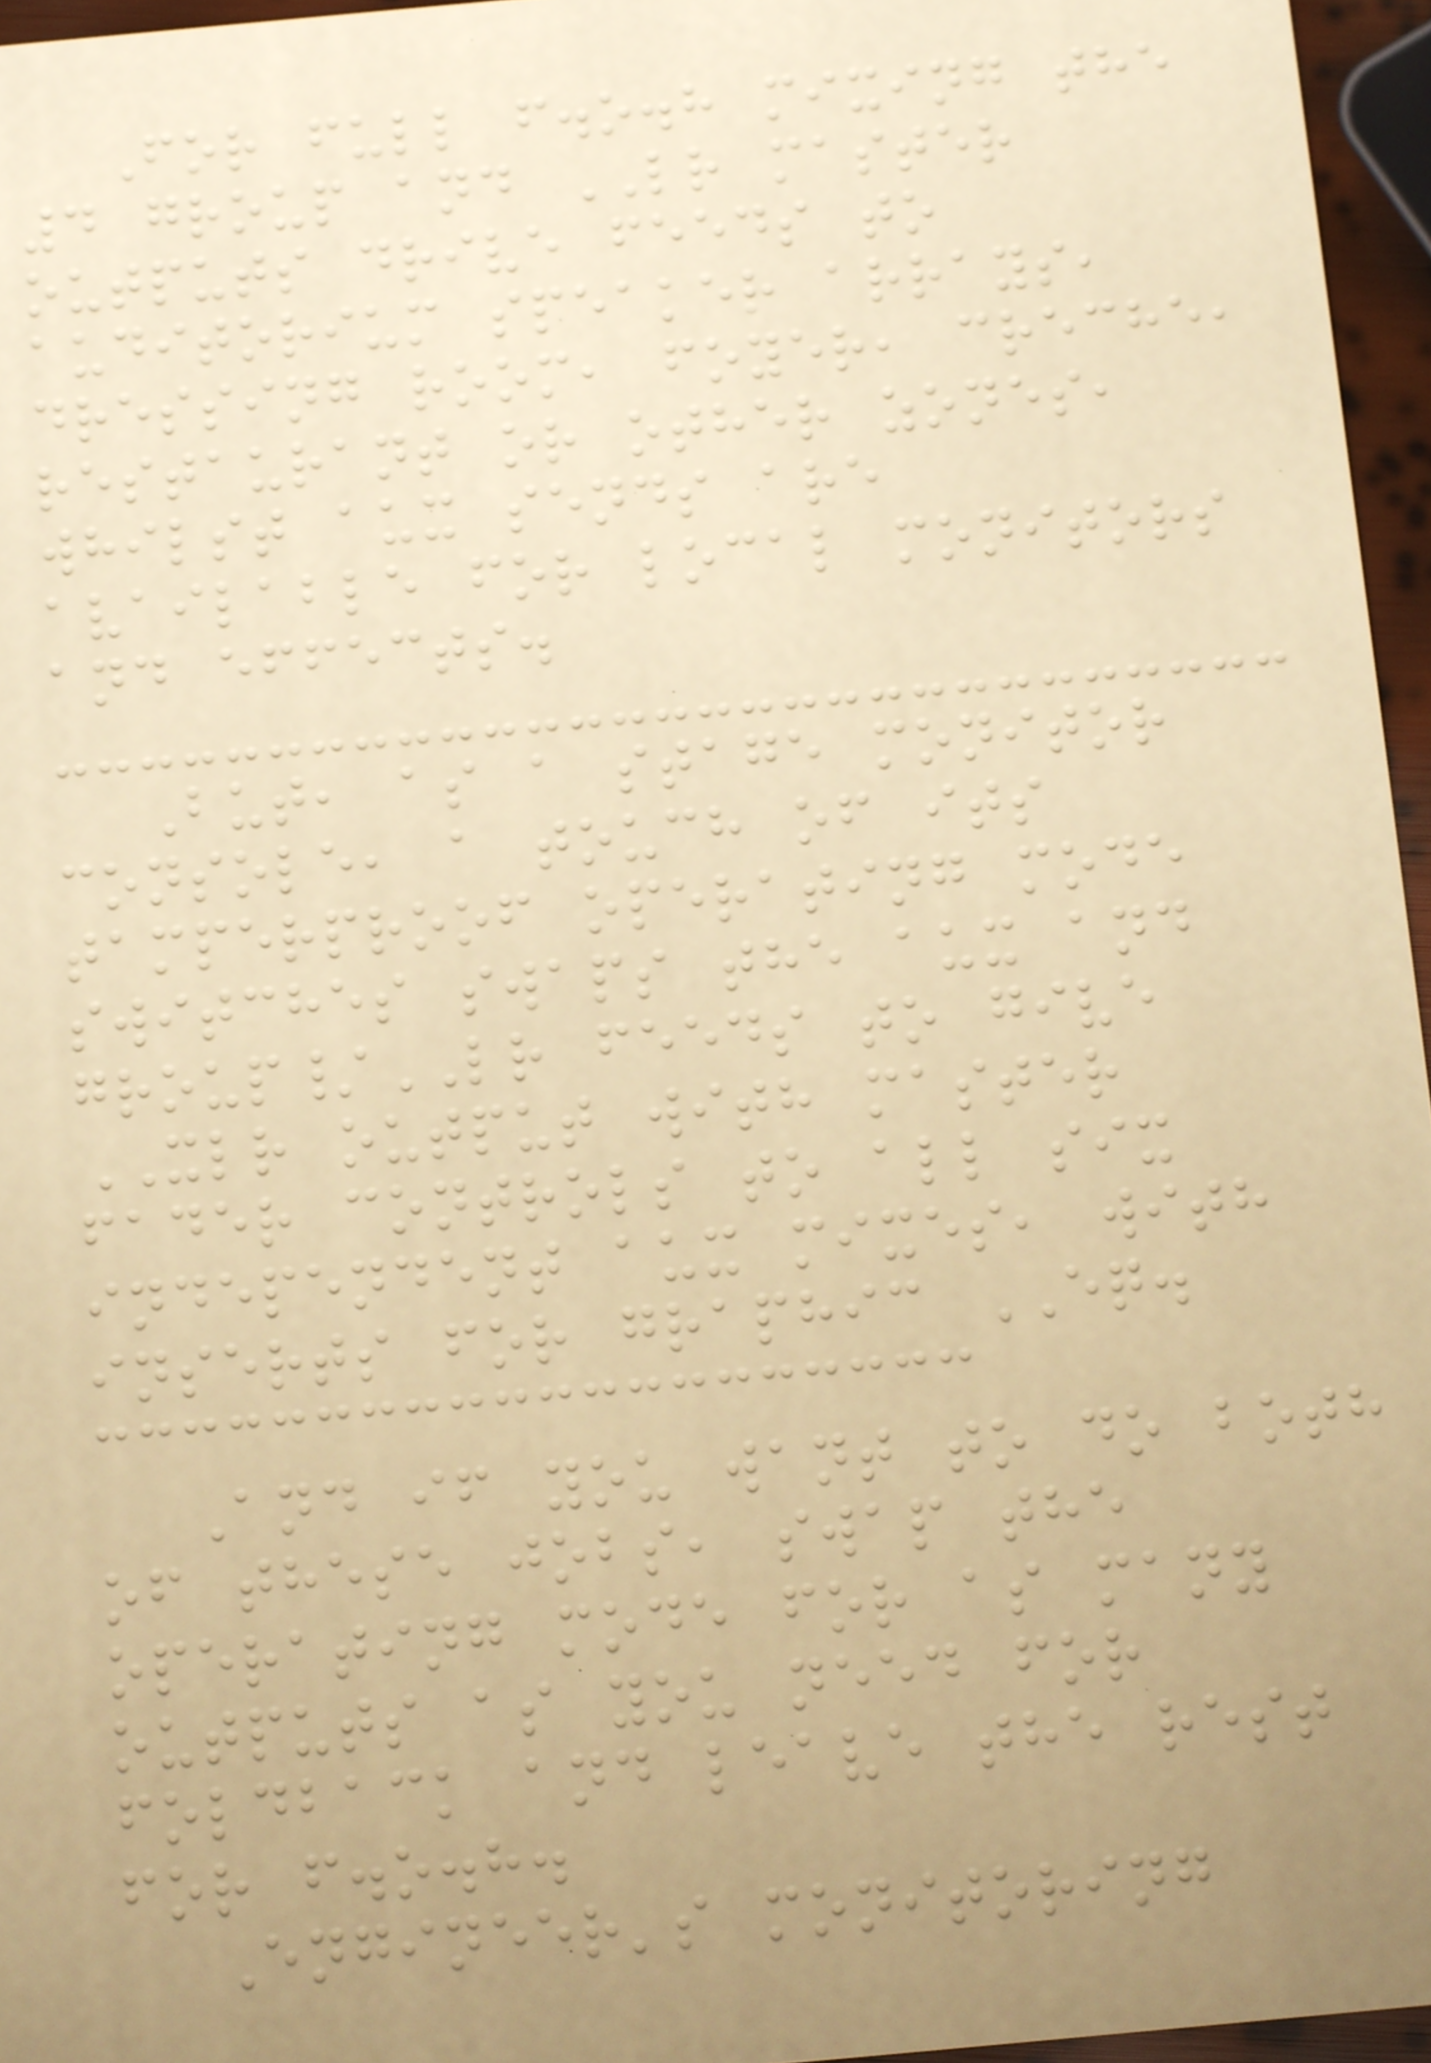For full f.o.h mixing the
4 group and LR master
outputs drive feeds to
auditorium speaker arrays,
dressing room, foyer, creche,
restaurant or other zones,
whilst aux sends are
available for local monitors
and effects.
But, as a stage monitor
console, a touch of its
tamperproof operating mode
switches swaps the aux and
group/LR feeds to give
XLR output with master
fader controls to all six
independent aux mixes, with
inserts for graphic EQ.
And if you want to do both
of these jobs, swap the
operating mode for as many
outputs as you need for
foldback and leave the rest
for f.o.h.
Engineer's monitoring
